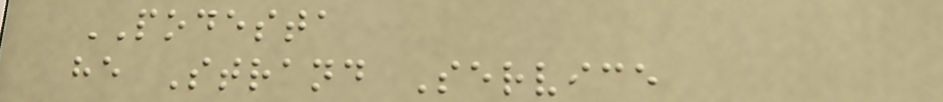PODESTA
he Strand Service
